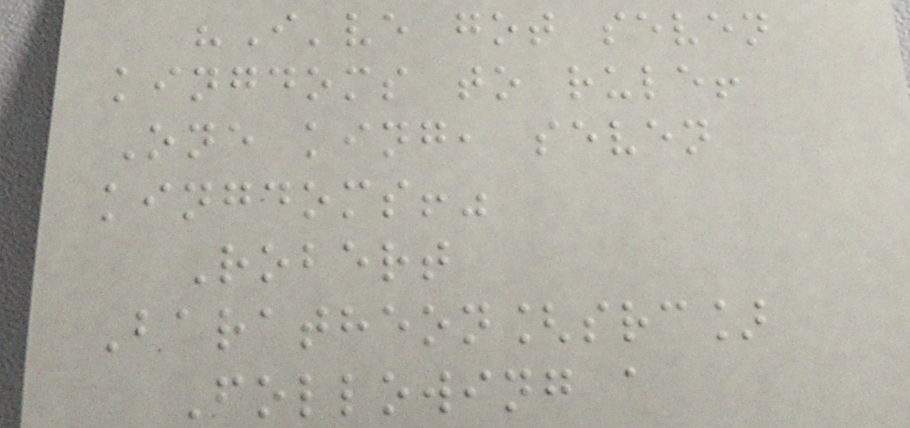"I've got seven
kingdoms to rule!
One king, seven
kingdoms!"
Robert
Baratheon[src]
Following a
